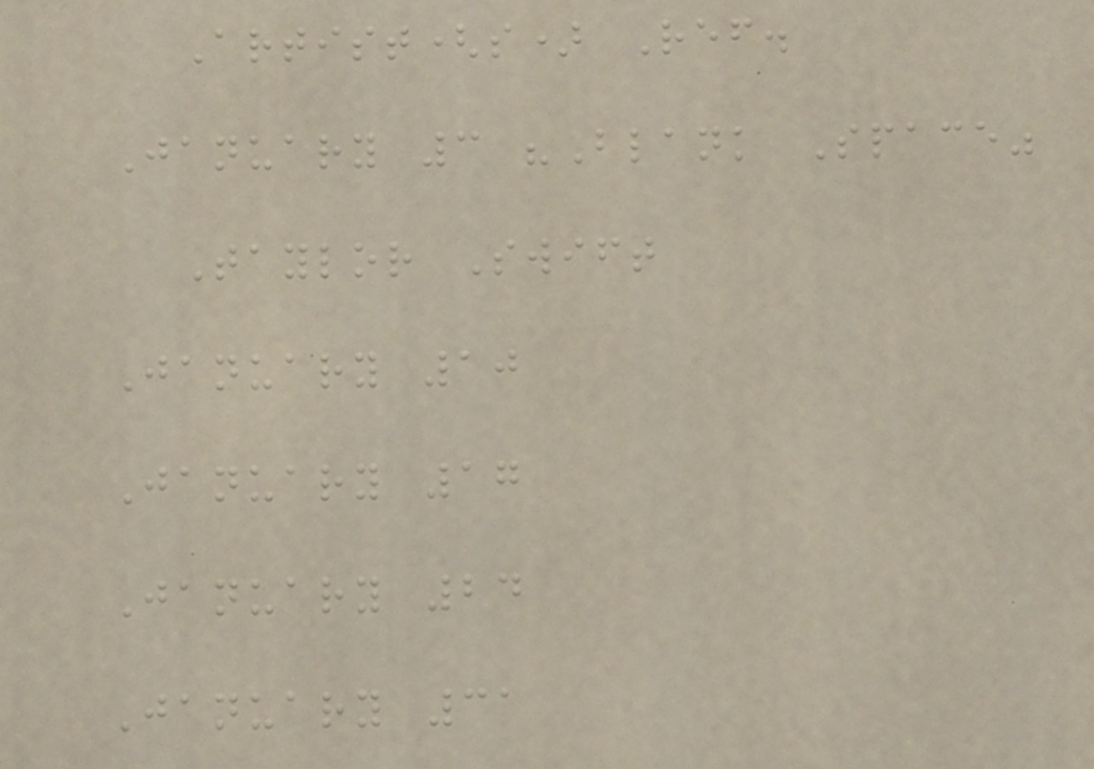Artist(s) Ref.
January 3 "Blank Space"
Taylor Swift
January 10
January 17
January 24
January 31
